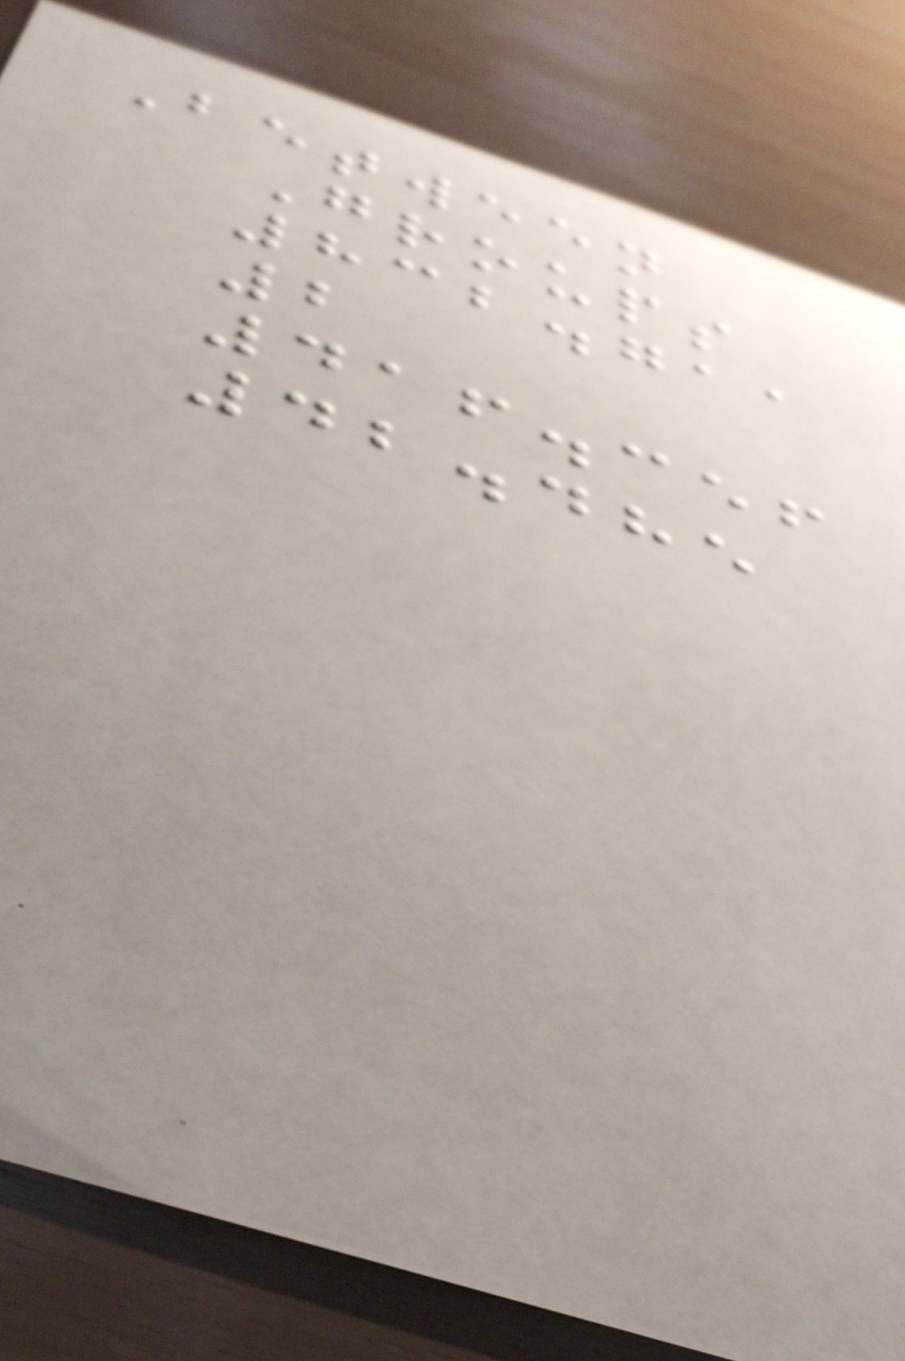Between
Groups
832.711
2
416.356
42.485
